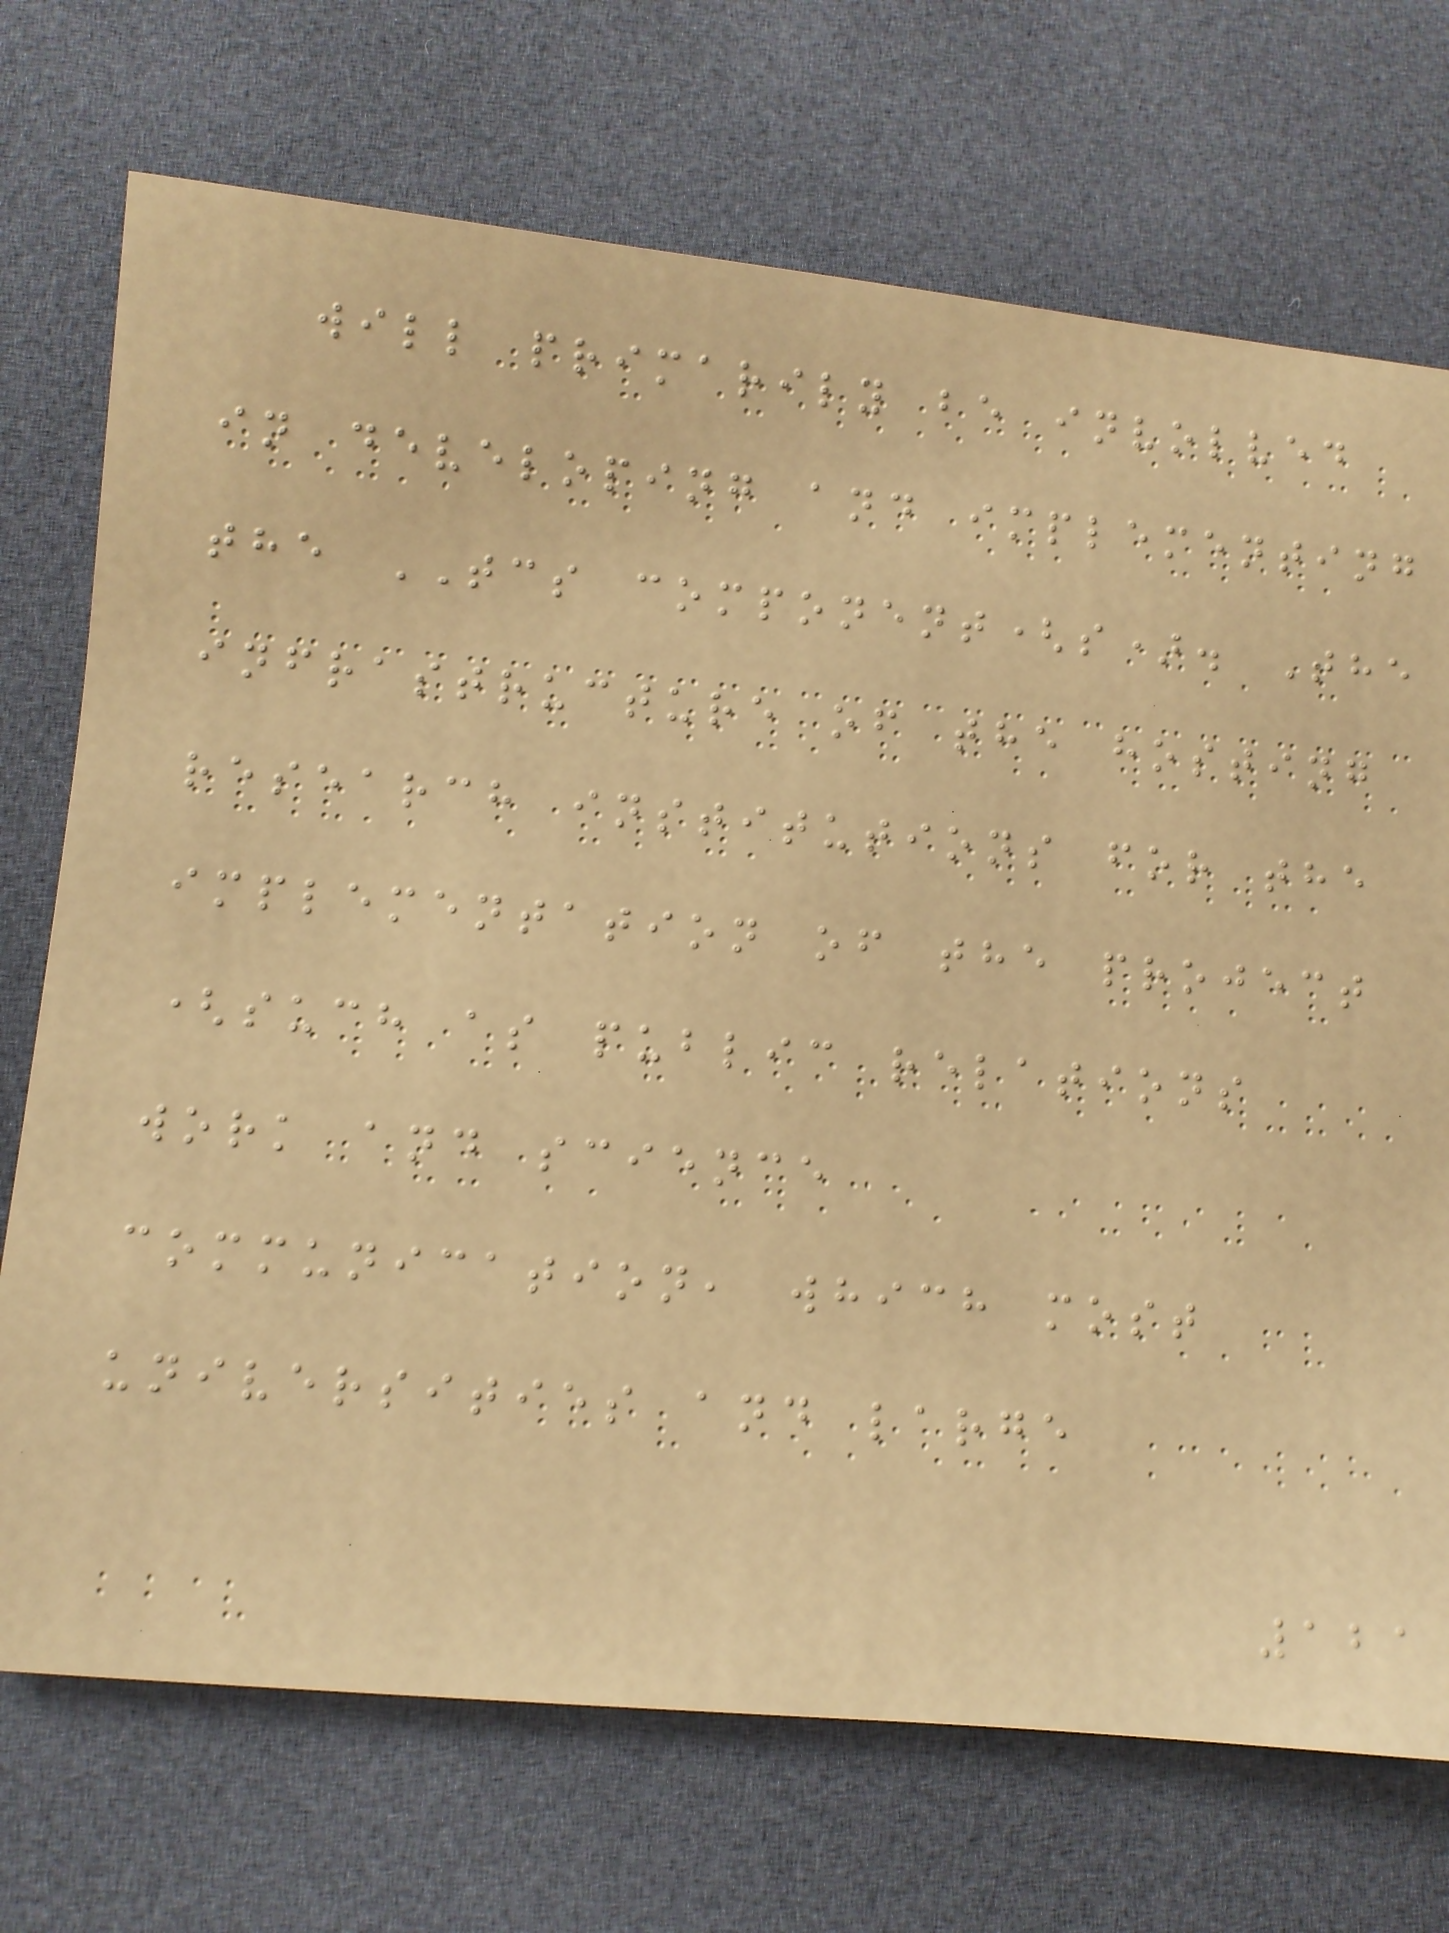will primarily be involved
in developing and implementing
the TCS component(s). The
infrastructure of the hosting
research institutions for the
implementation of the project
(such as public relations
work and science
communication, which most
universities and large
121
